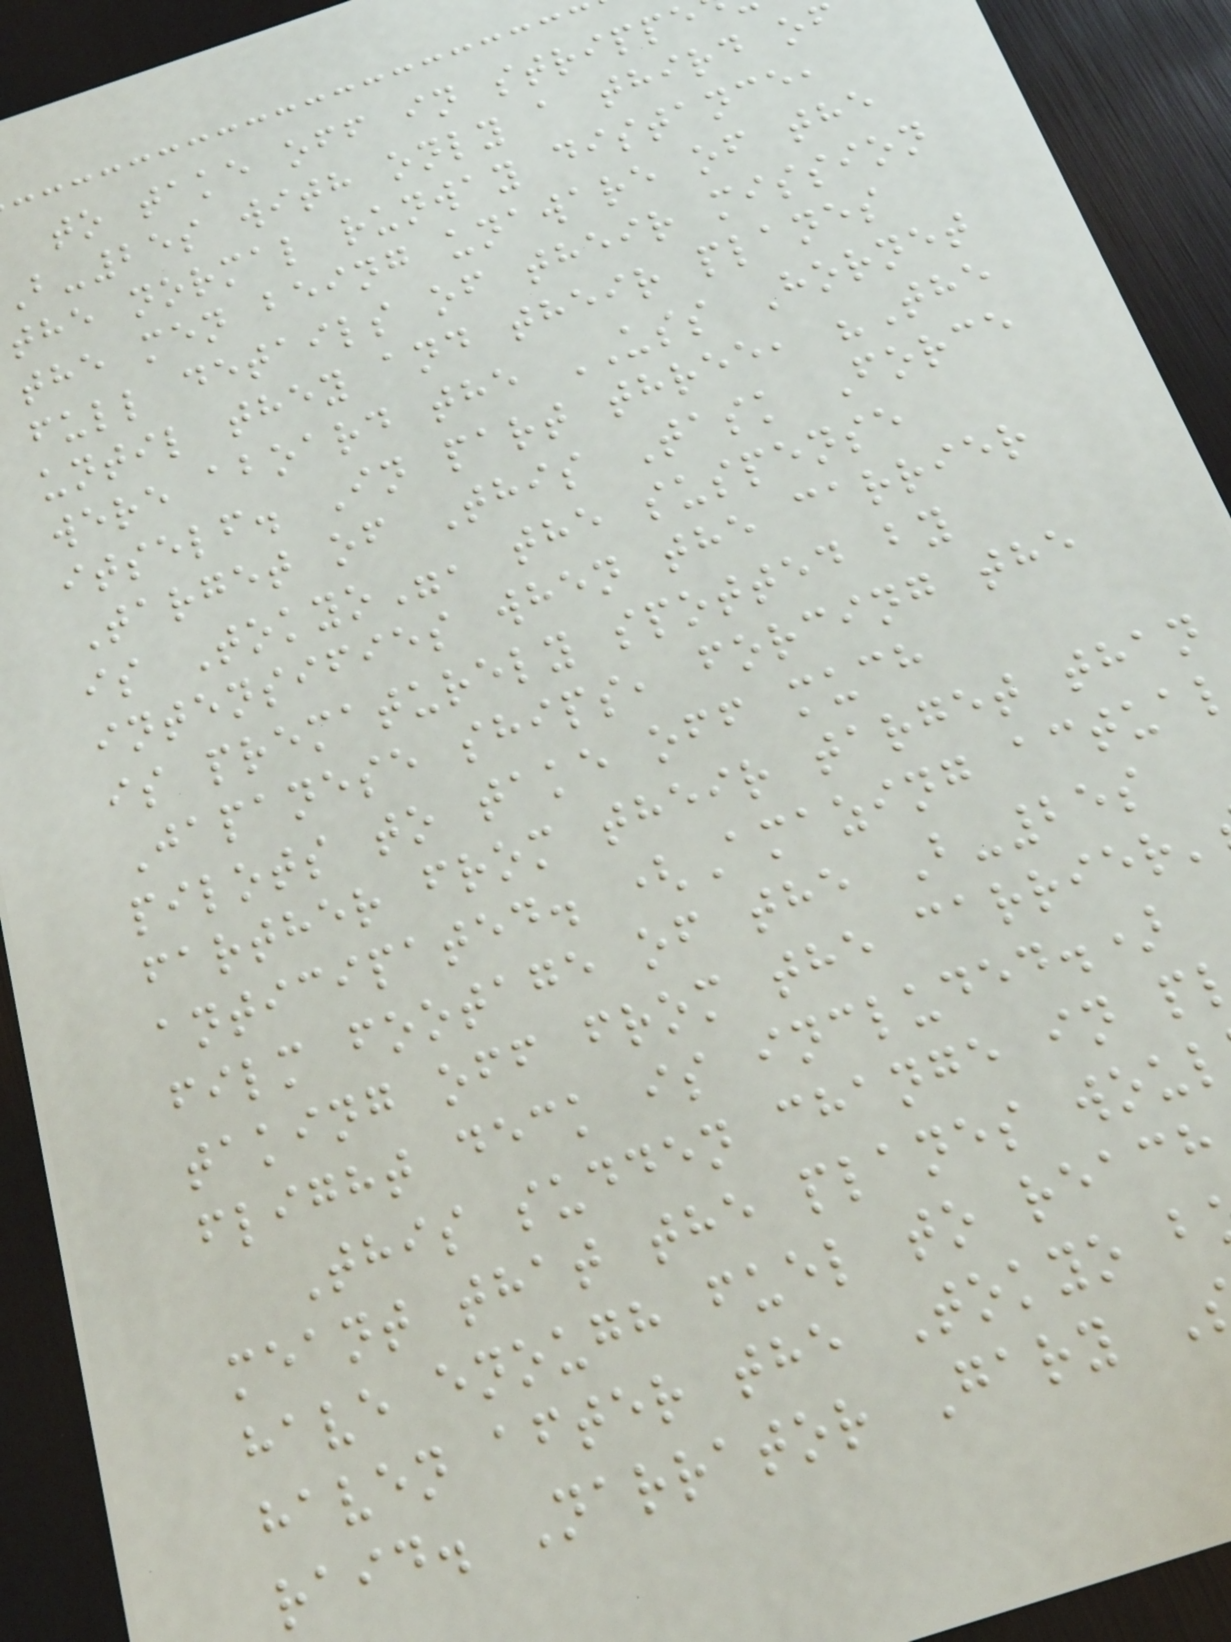to take off in strippe
b-25s with only a third of
the normal runway distance,
the men being unaware of the
full details of their mission
until they and their planes
were aboard the USS Hornet
itself. In part three, "The
Target of This Task Force
is Tokyo", the suspense
intensifies when the carrier
is prematurely spotted by
Japanese ships, forcing the
pilots to take off much
farther from their target than
anticipated. (Amazing actua
film footage of the B-25s
taking off from the carrier'
flight deck is included.)
This sudden change in p
meant that the planes woul
have enough fuel to reach
haven after the Tokyo b
raid. Narrator Gary
